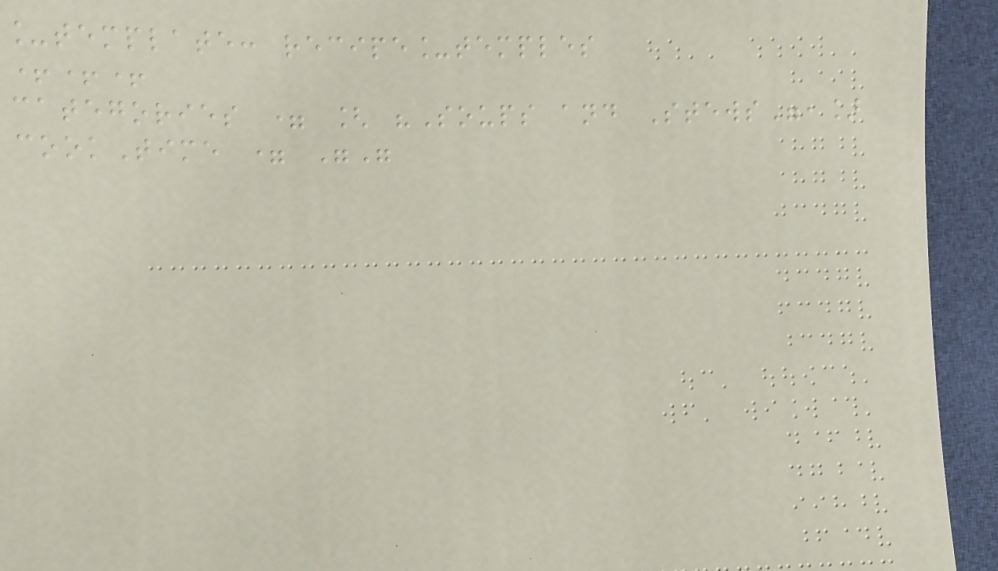_template: recipe_temples
+++
categories = [ "Soups and Stews",]
cookTime = ""
